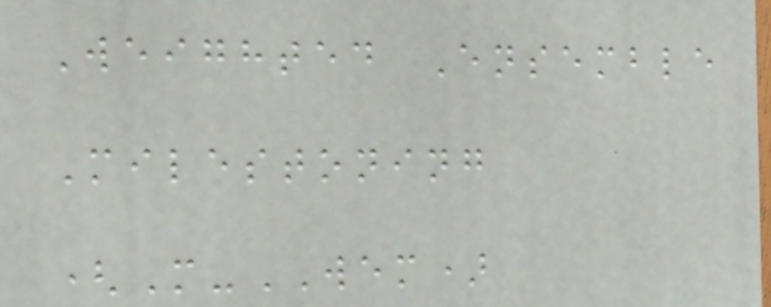Weighted Ensemble
Milestoning
(M-WEM)
